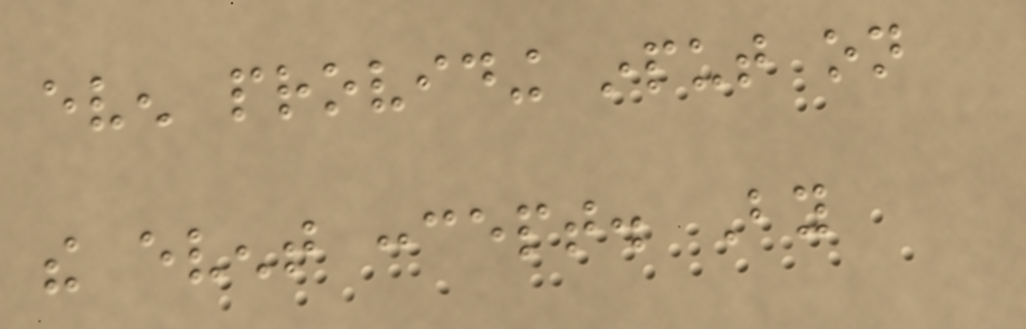even providing input on
the event concept. By
